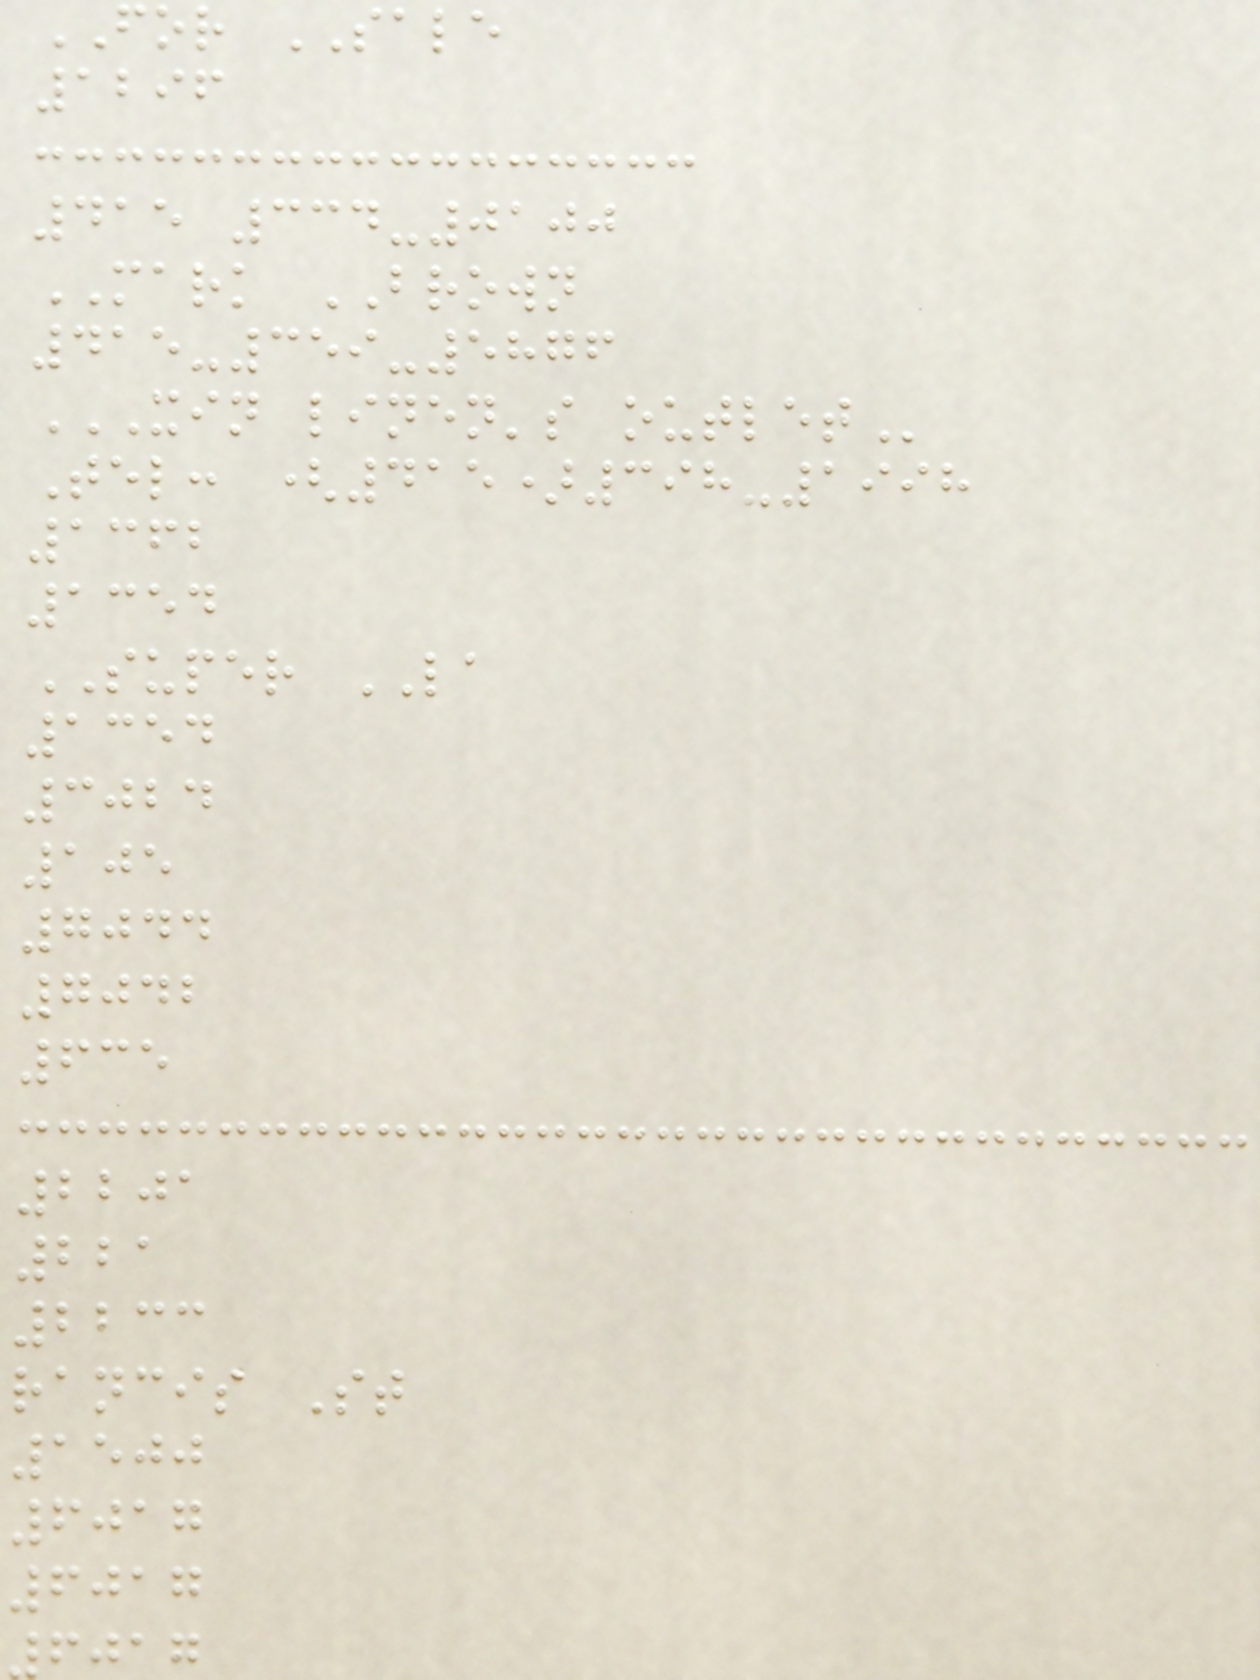FOR SALE
1296
415 334-0100
MARK BROWN
415-359-5876
XIN LINEN'S OUTLET
Tel: (415)398-1998
1362
1354
SUPER LA
1354
3024
105
7044
7042
635
2201
221
2233
rancis St
1500
6017
6017
